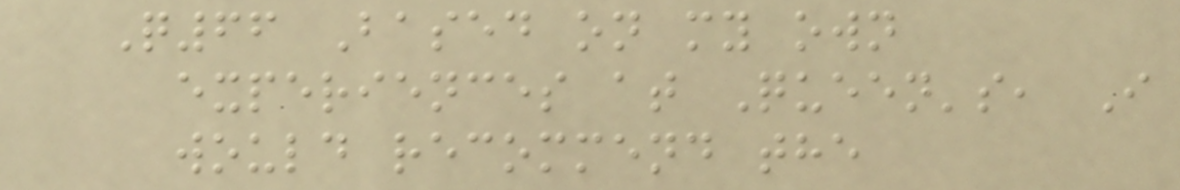Q66 Based on my own
experiences at Queen's, I
would recommend the
